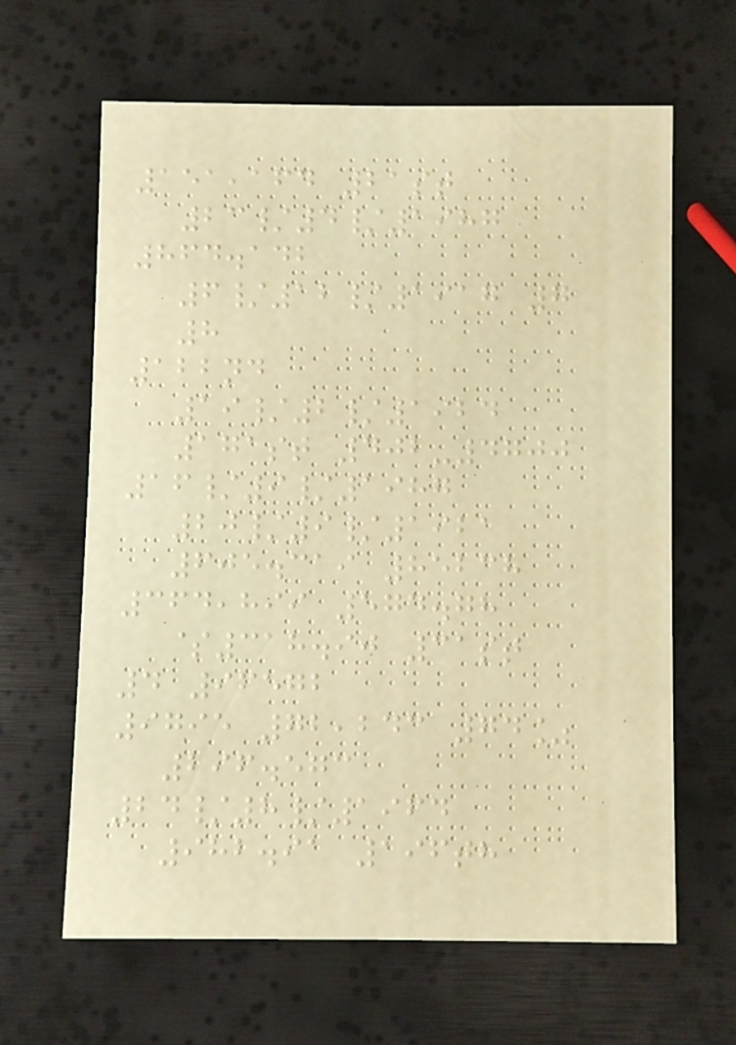151,164 21st
23/4/1987
864.142
6/12/1917 7
8
122nd
19/2/1924
171st 402-4700
16/9/1987
20/9/1921
605.319 85238
364,899 574.78
$318.90 31st
4 96572
9795 72,243 74%
296.573
24/8/1964
982.91 196th
